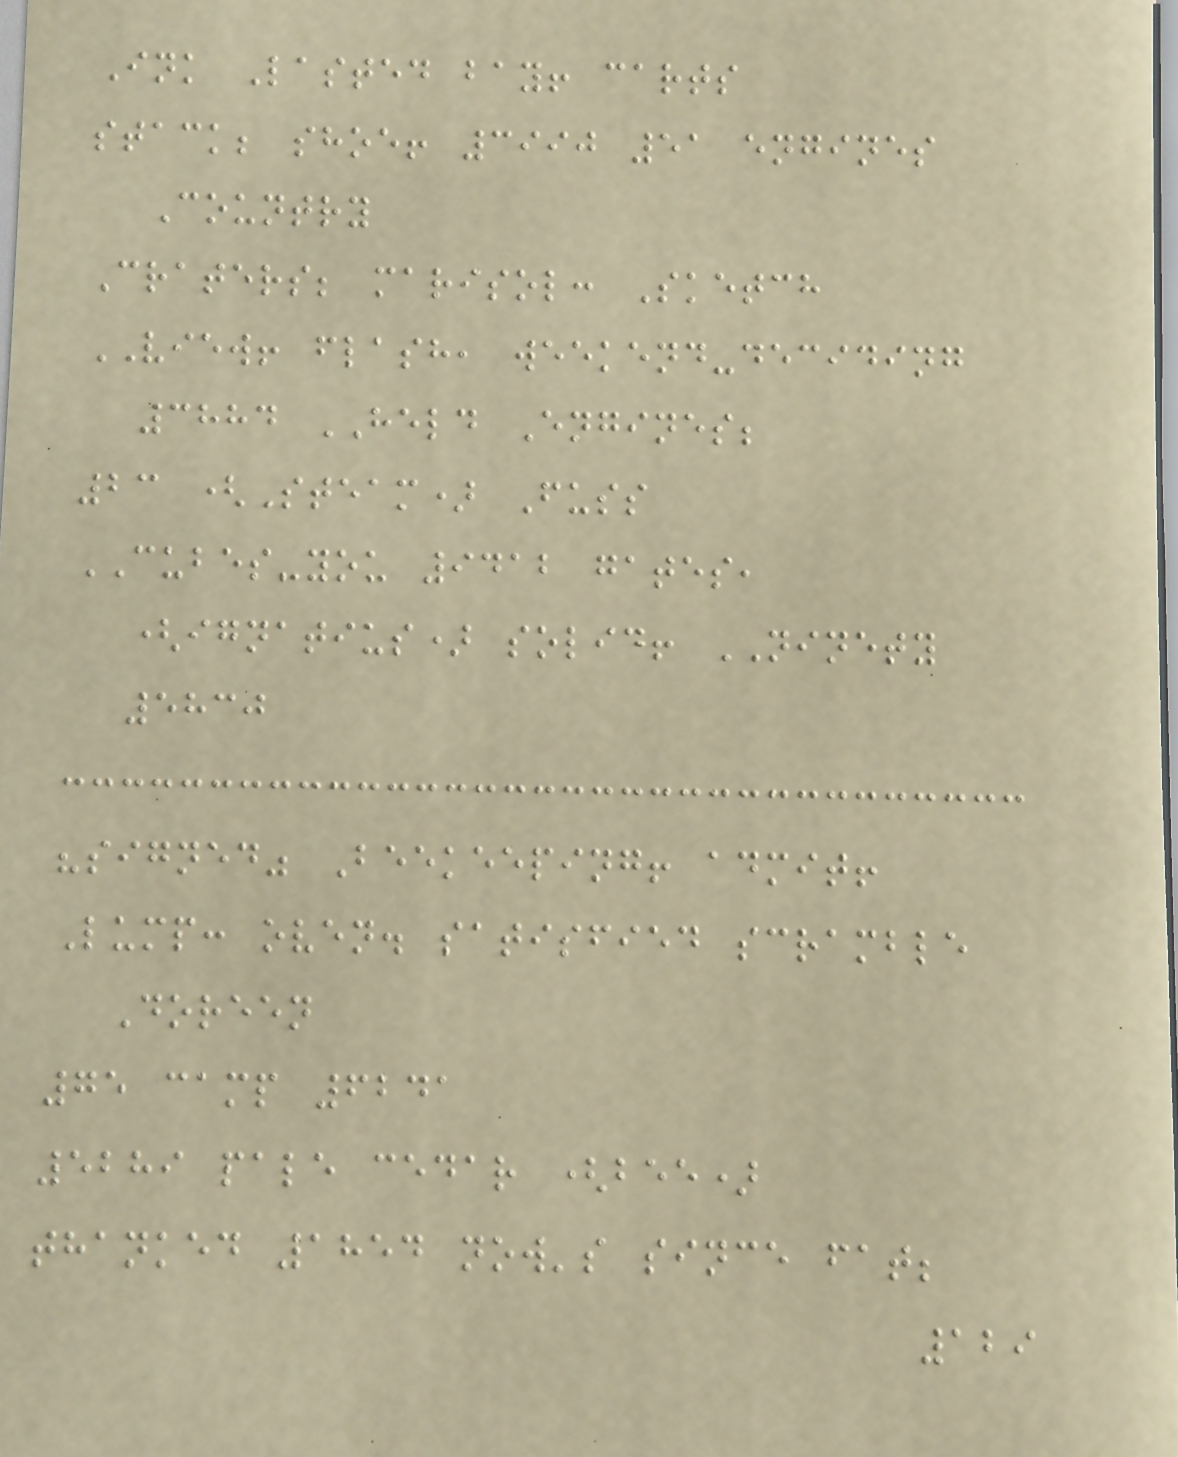Ink Lasted bay! carts
stack; shoe! 3990 51 engines
Country
Craters; marisol: Sketch
VIEW! flash, weekend-deciding
3884 HELD Engines;
23 (Steam) Fuss
CUBES-you 9412 gates,
(ignatius) solid! NINETY
5830
"signed" Beekeeping! admit!
Lump: oven. satisfied scramble
Doreen
75 camp 6241
5289 pale cedar (bee)
thanked 1854 now's since fat;
129
